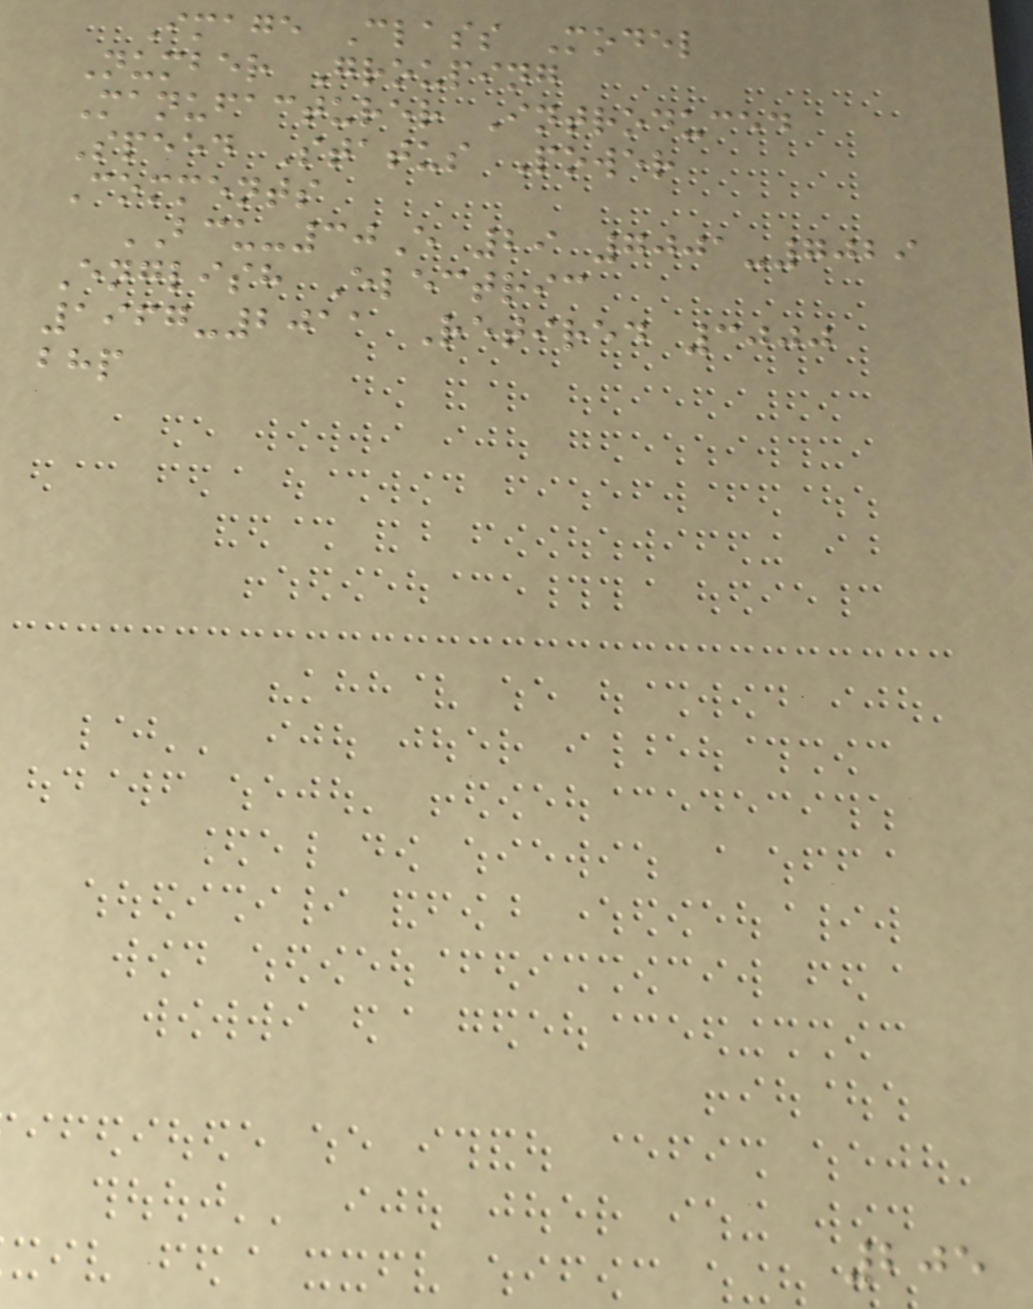Image Class Model
Number Grouping
Manufacturer Introduced
Speed Status Power
Comments
BCU-30E 29 7001-7029
English Electric
1967-2011 Retired 3000
bhp
205
